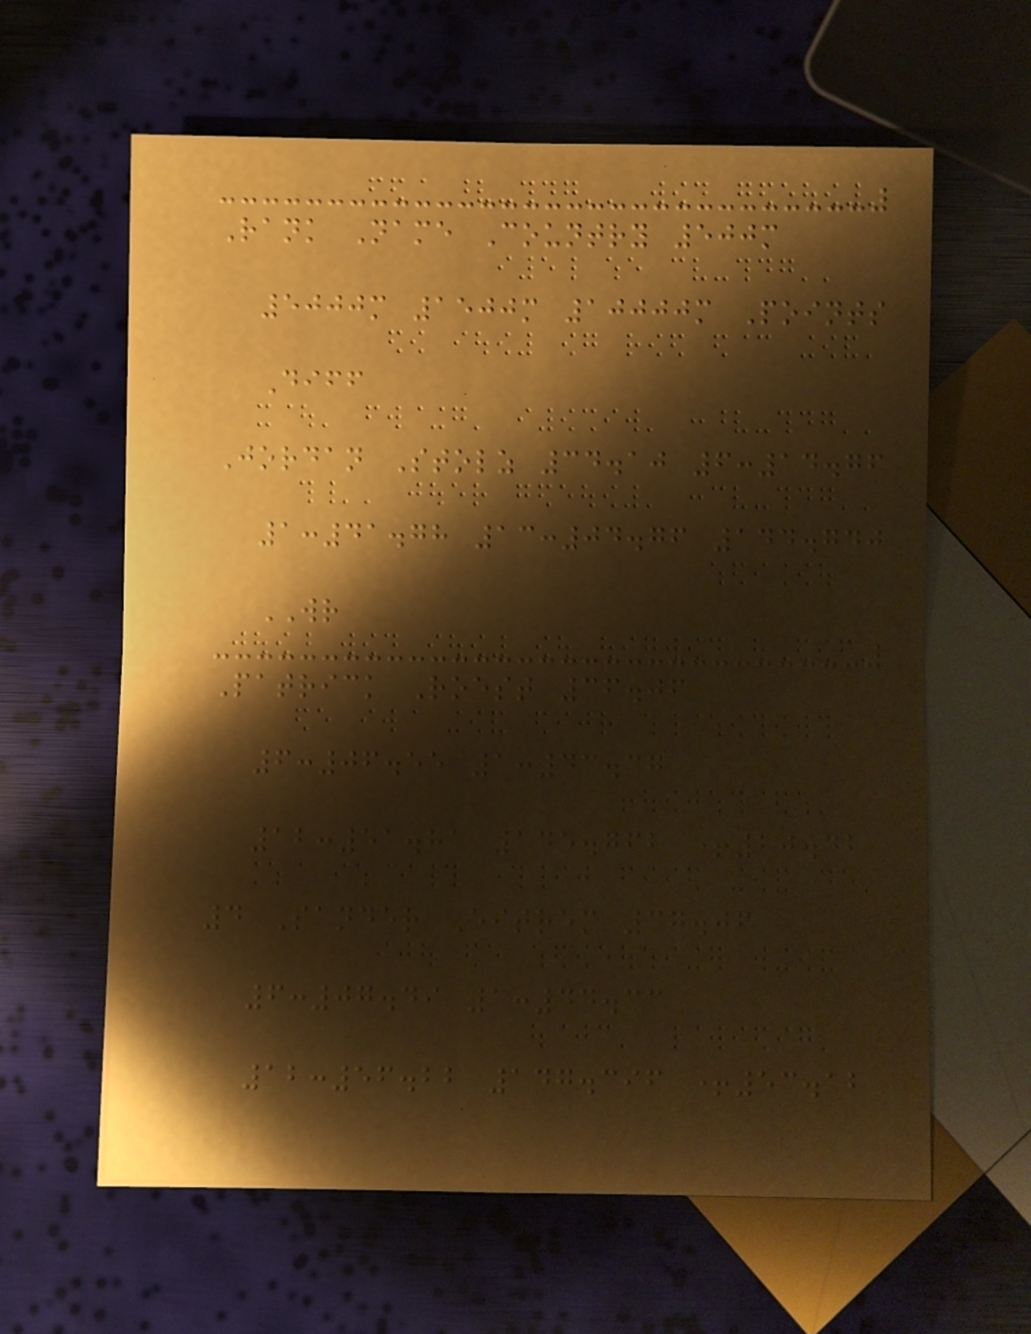Rank Name Country 500m
5000m 1500m 10000m Points
Diff
Jordan Stolz 34.10 6:14.76
1:41.78 13:04.76 144.740
WR
Patrick Roest 36.06
6:06.55 1:43.37
12:51.81 145.762 +20.42
4 Sander Eitrem 37.06
6:07.49 1:44.33
12:56.22 147.396 +53.12
